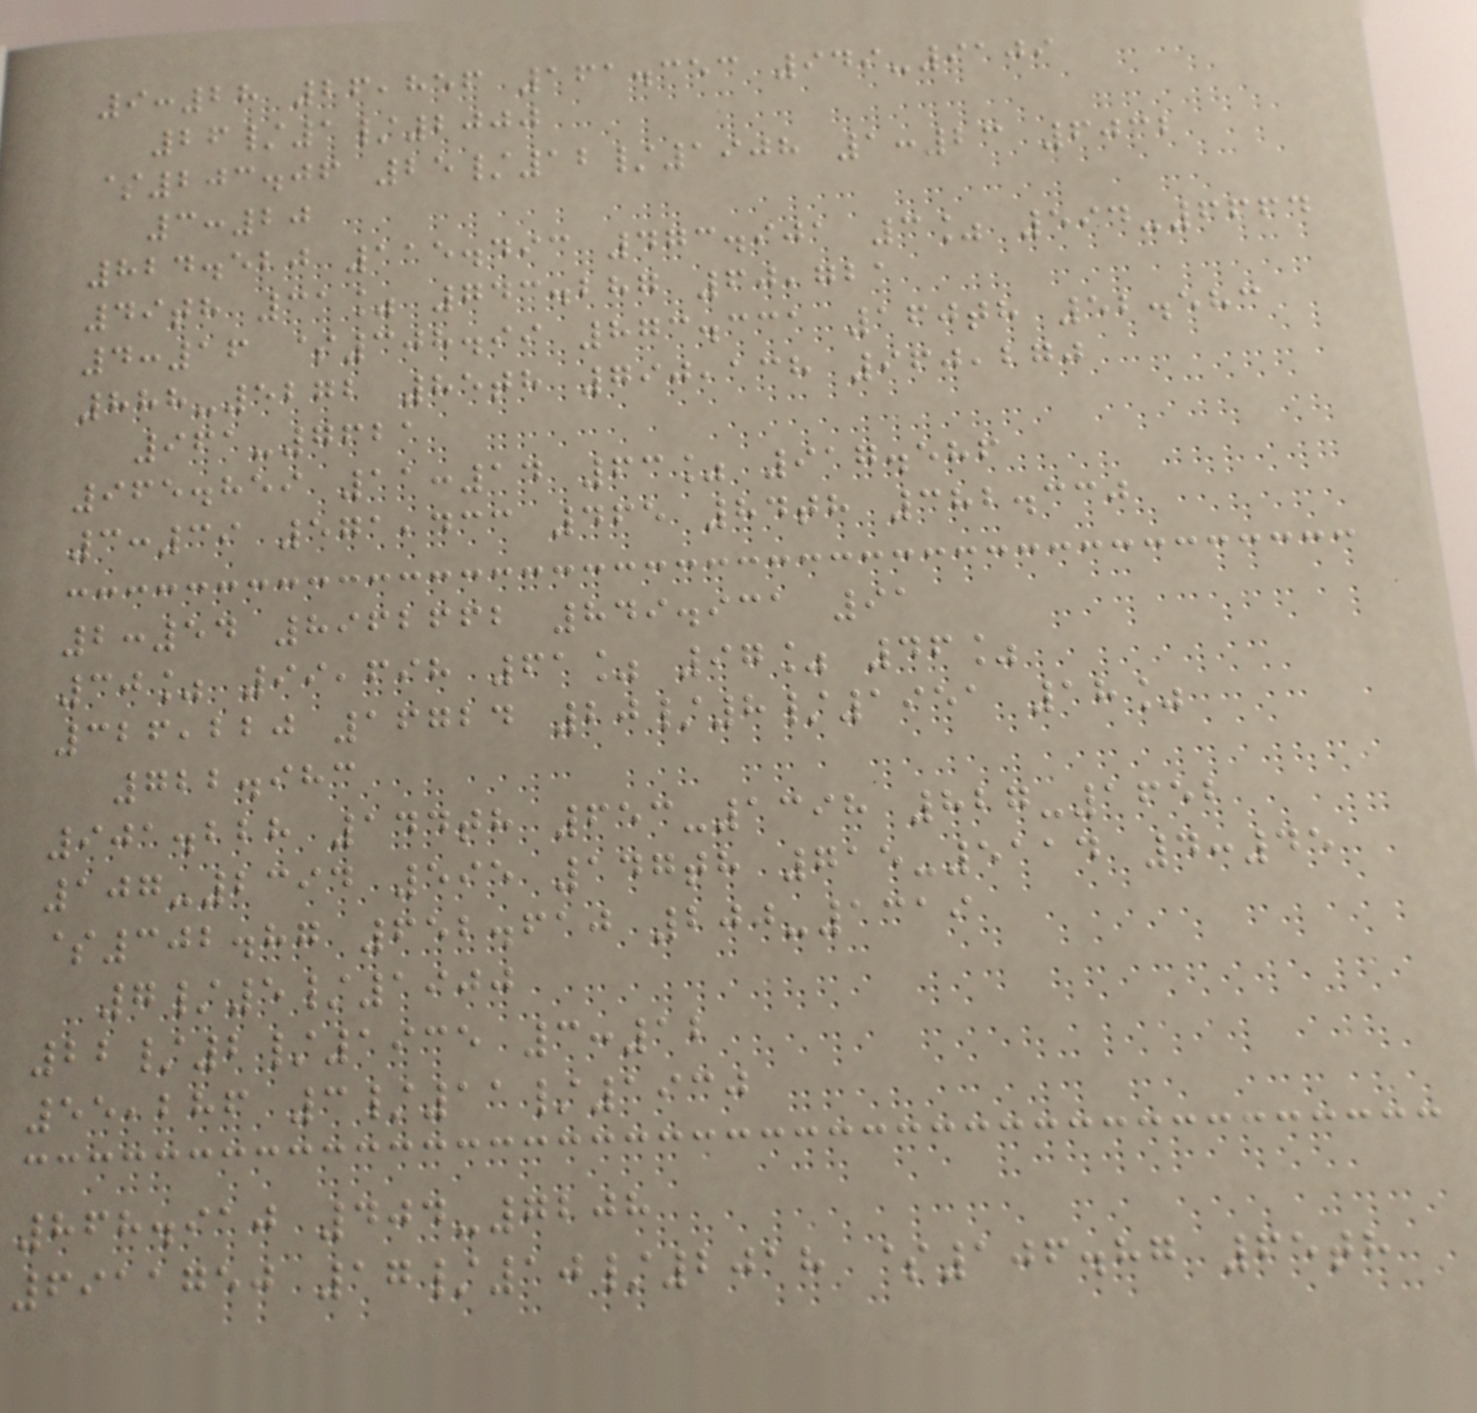9:28 26,856 161.353 949-9109
26/1/2000
$203.06 25/12/1908 1:23 6032
3:20
824.520 115.493 473.901 3% 594-6664
49th 31% 743.287 60,721
4:16 $308.99 873.331 160th 52.583
888-5272 85th 790,138 960,270
961-7621
965.859 11:14 63% 917.586
3:39 571,433 465 84th 382.330
2:54 8962662 849.931 91
30% 99,698 61% 97% 46%
326,220 16724 20/8/1951 18%
722.983
901.228 144th 653-1398 827-1652
107-2394 595 147th 715-5114 4:45
$302.87 652.610 200-1319
7/5/1900
22/2/1935 3:12
55,286 3/11/1930
868.910 404-7208
6911750 17/10/2018 $106.87 65th
